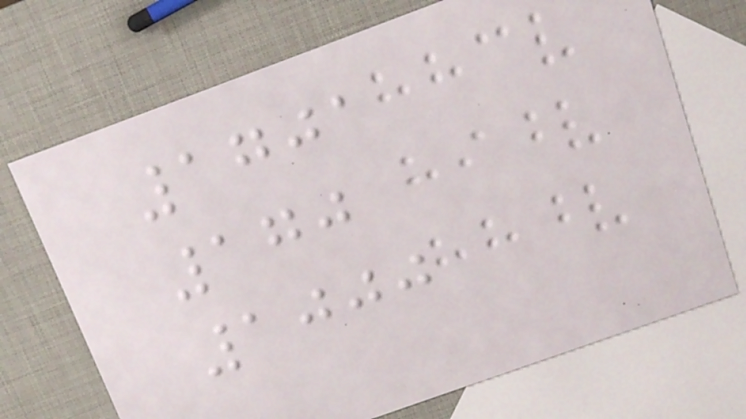1701
170
1000
